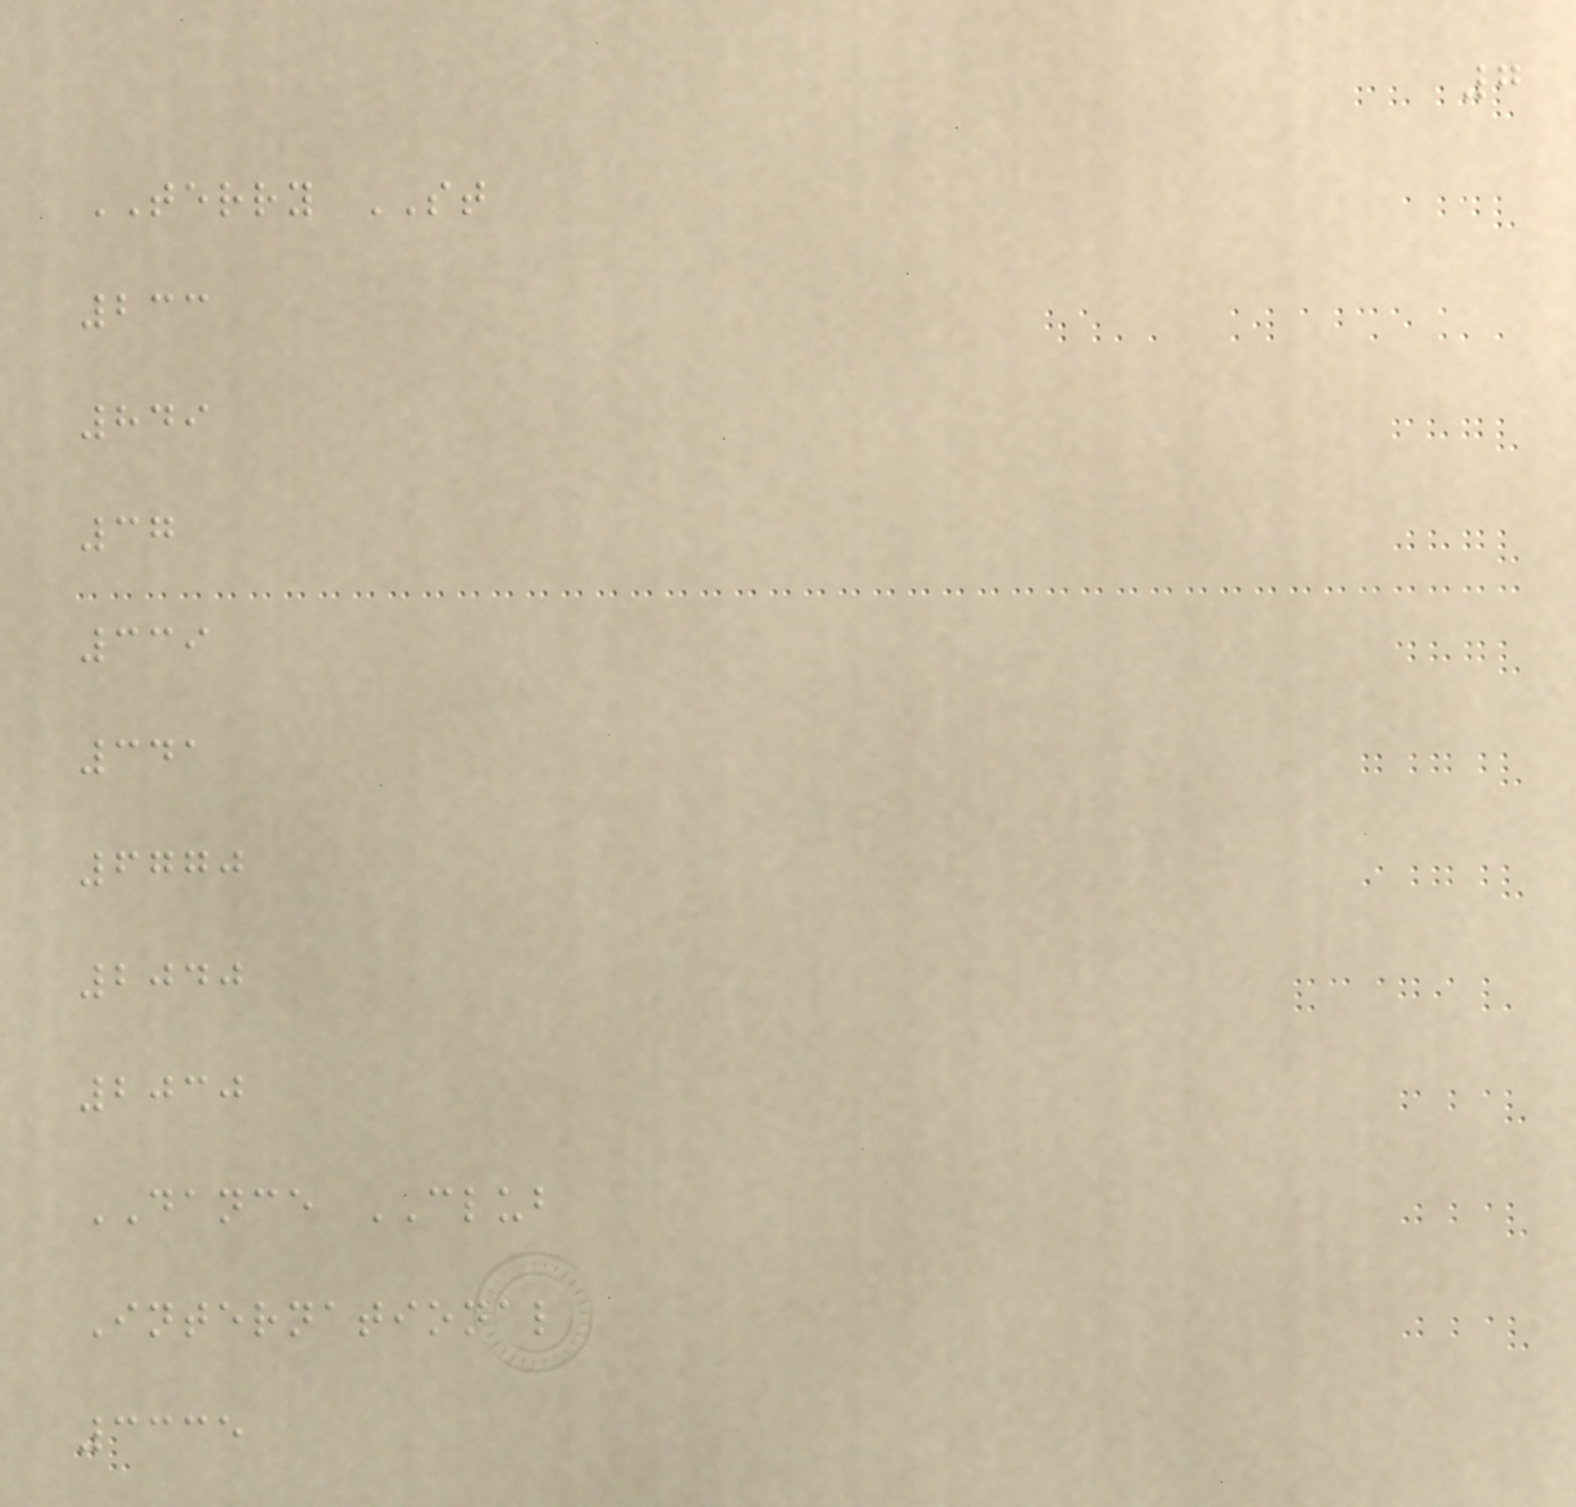7
TERRY ST
233
849
37
339
341
6770
2040
2030
DANCE CLUB
International
3335
